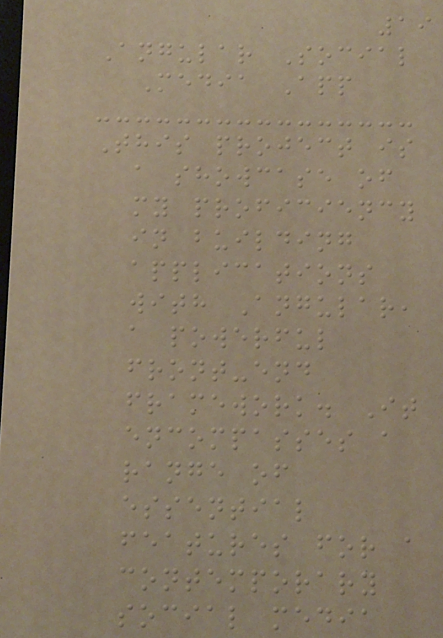19
Angular Social
Media App
This project is
a showcase of
my proficiency
in building
applications
with Angular,
a powerful
front-end
framework. It
encompasses a
range of
essential
features for a
contemporary
social media
